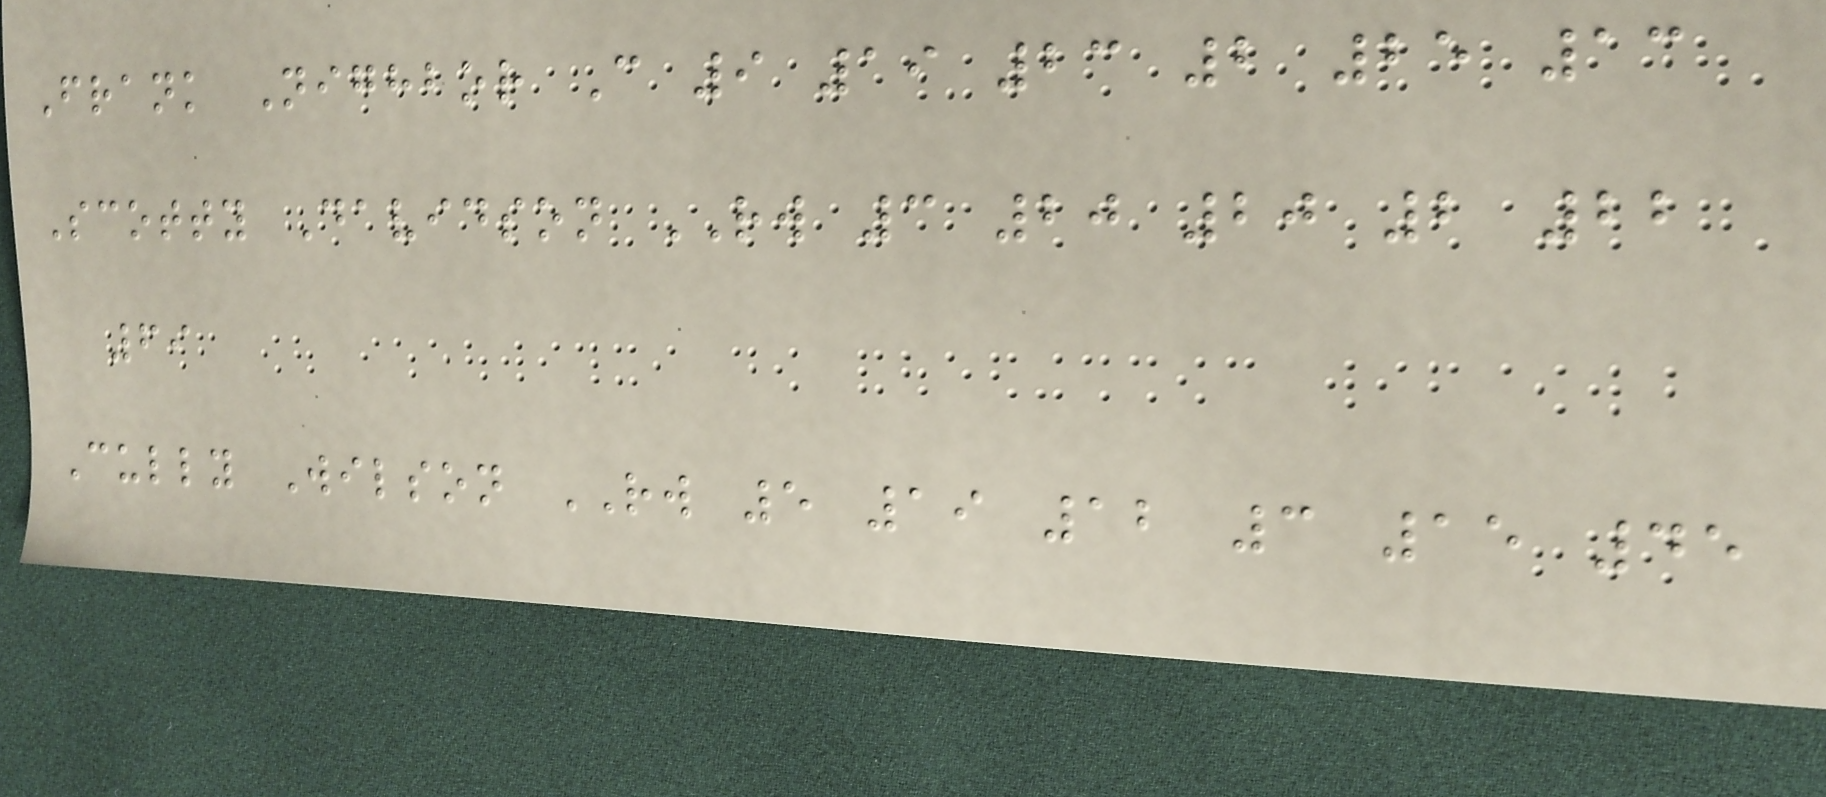Frank Nighbor C 9 19 23 2 25 13
Scotty Davidson RW 3 20 20 2 22
69
Cully Wilson RW 5 19 12 3 15 45
